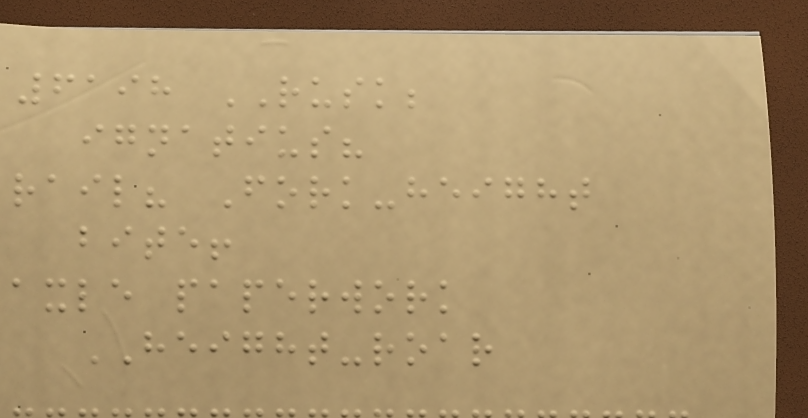6198 RUSK;
ignatius?
rail? Fork-height
bite!
axle paperwork
HEIGHT-roar
